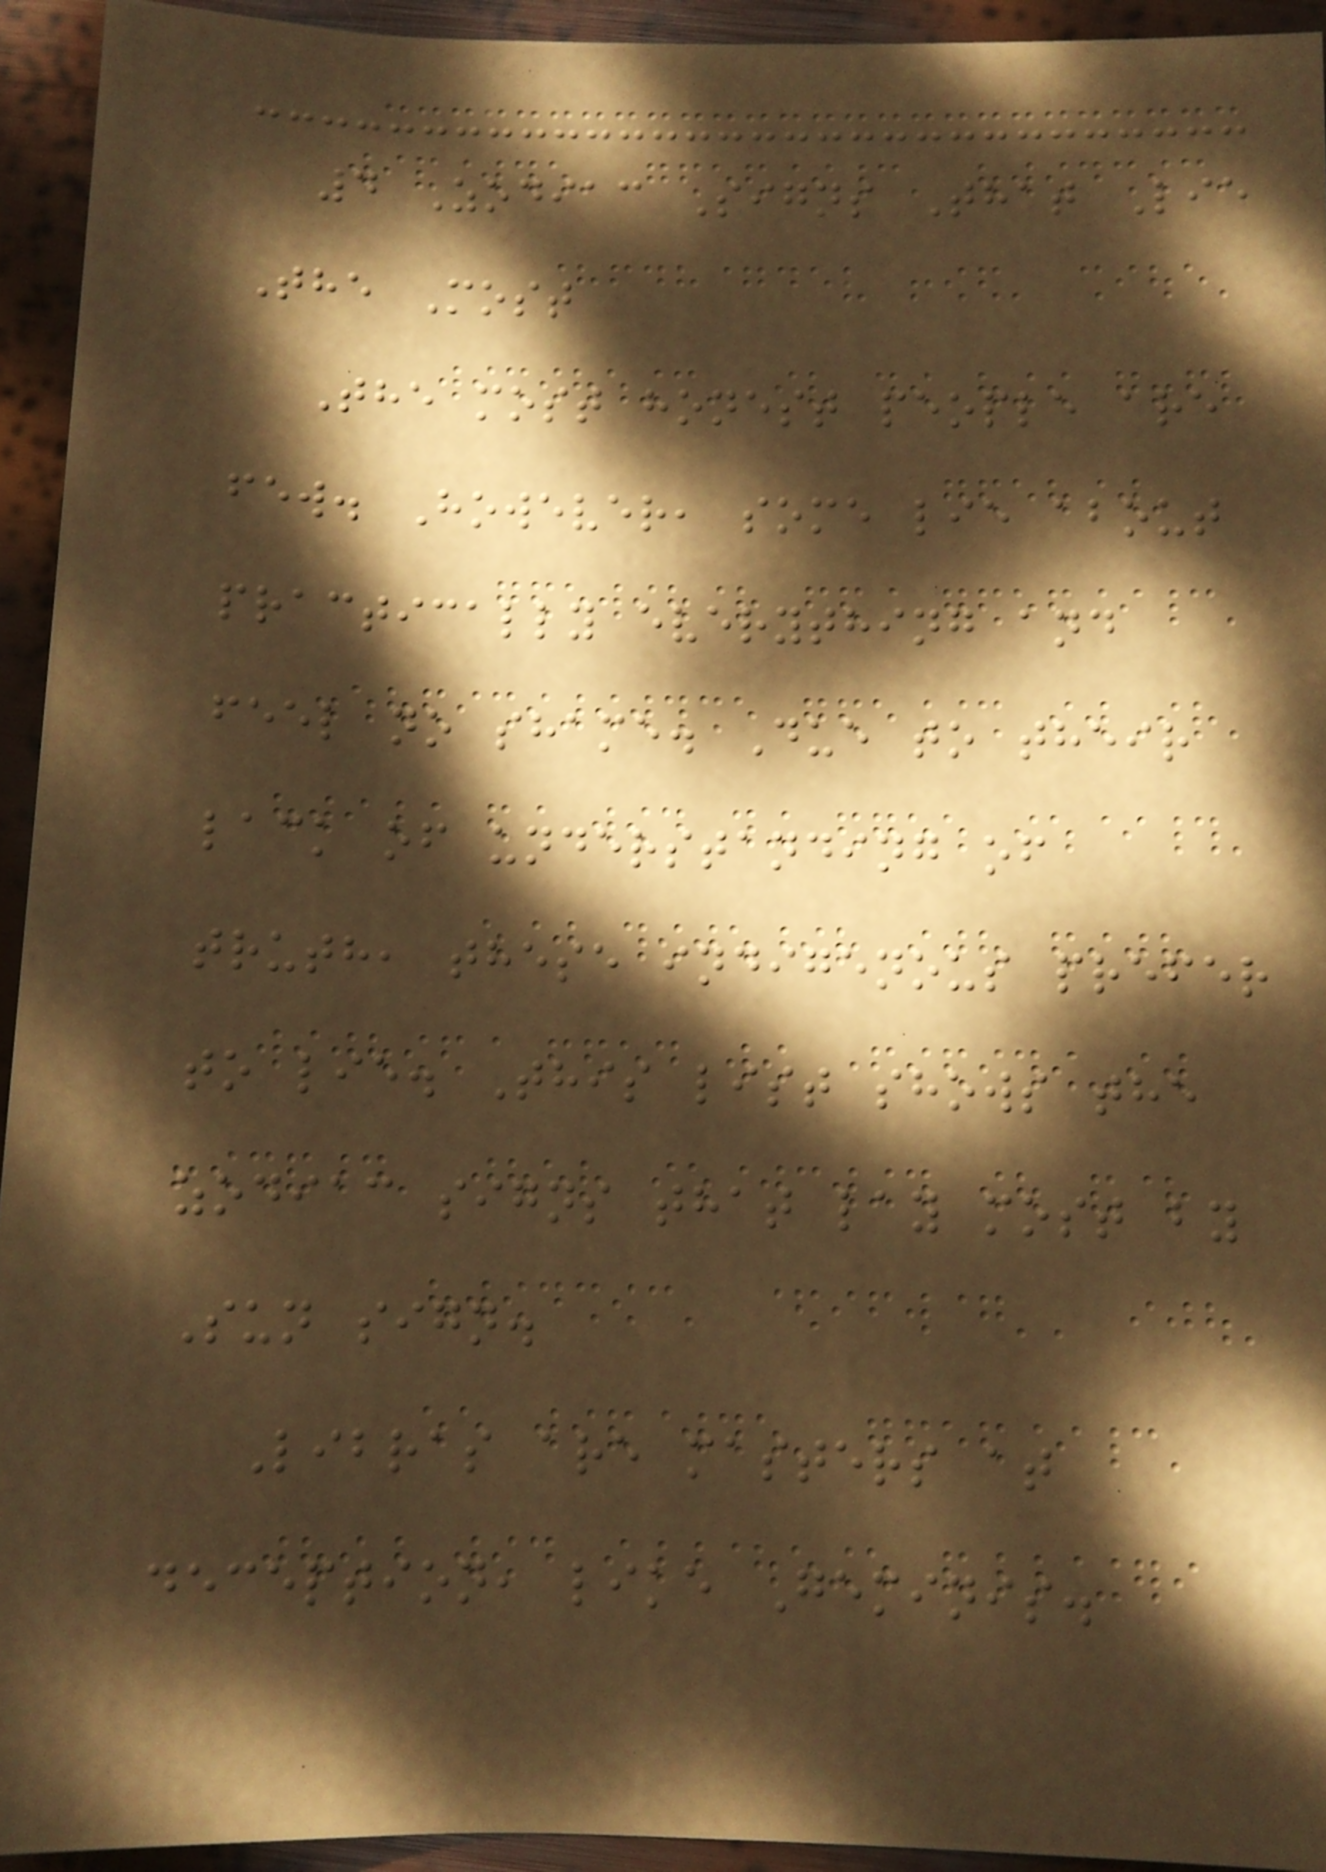4 Zodiac Signs That Lie
The Most
The most honest people are
few. However, some lie about
practically everything and
feel no shame. Due to their
lack of understanding of
truth, these indigenous prefer
to lie. This list shows the
zodiac signs that lay most by
Sun sign.
Libras are masters at
deception, like Geminis.
